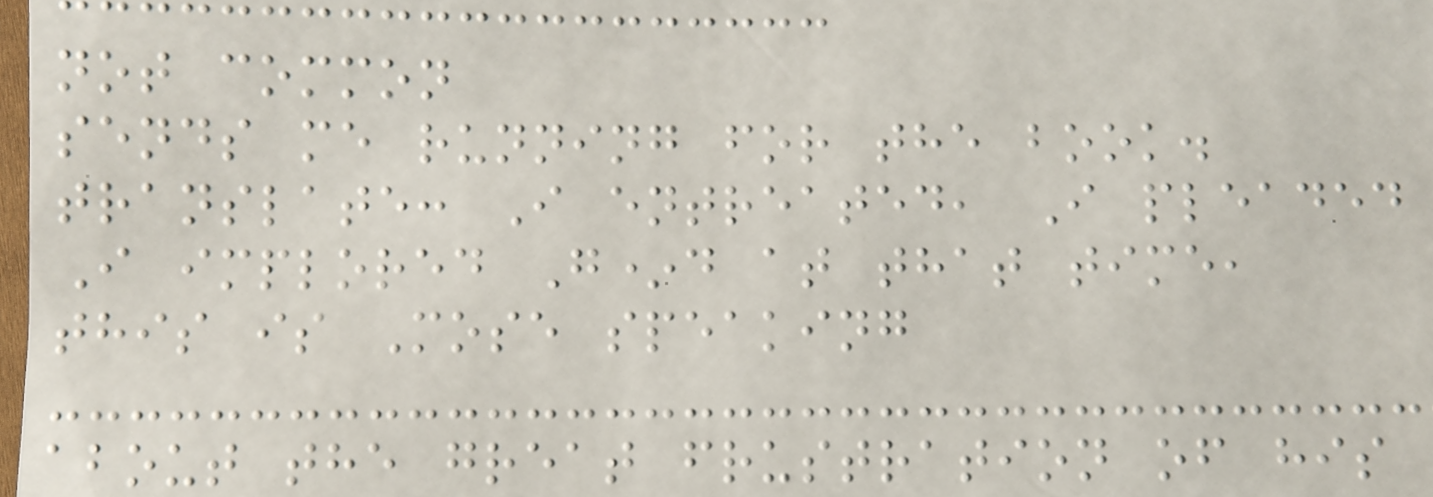not common
sends me running for the book.
translate: I entreated, I pleaded
I implored G*d at that time,
this is Mose speaking
about the great frustration of his
